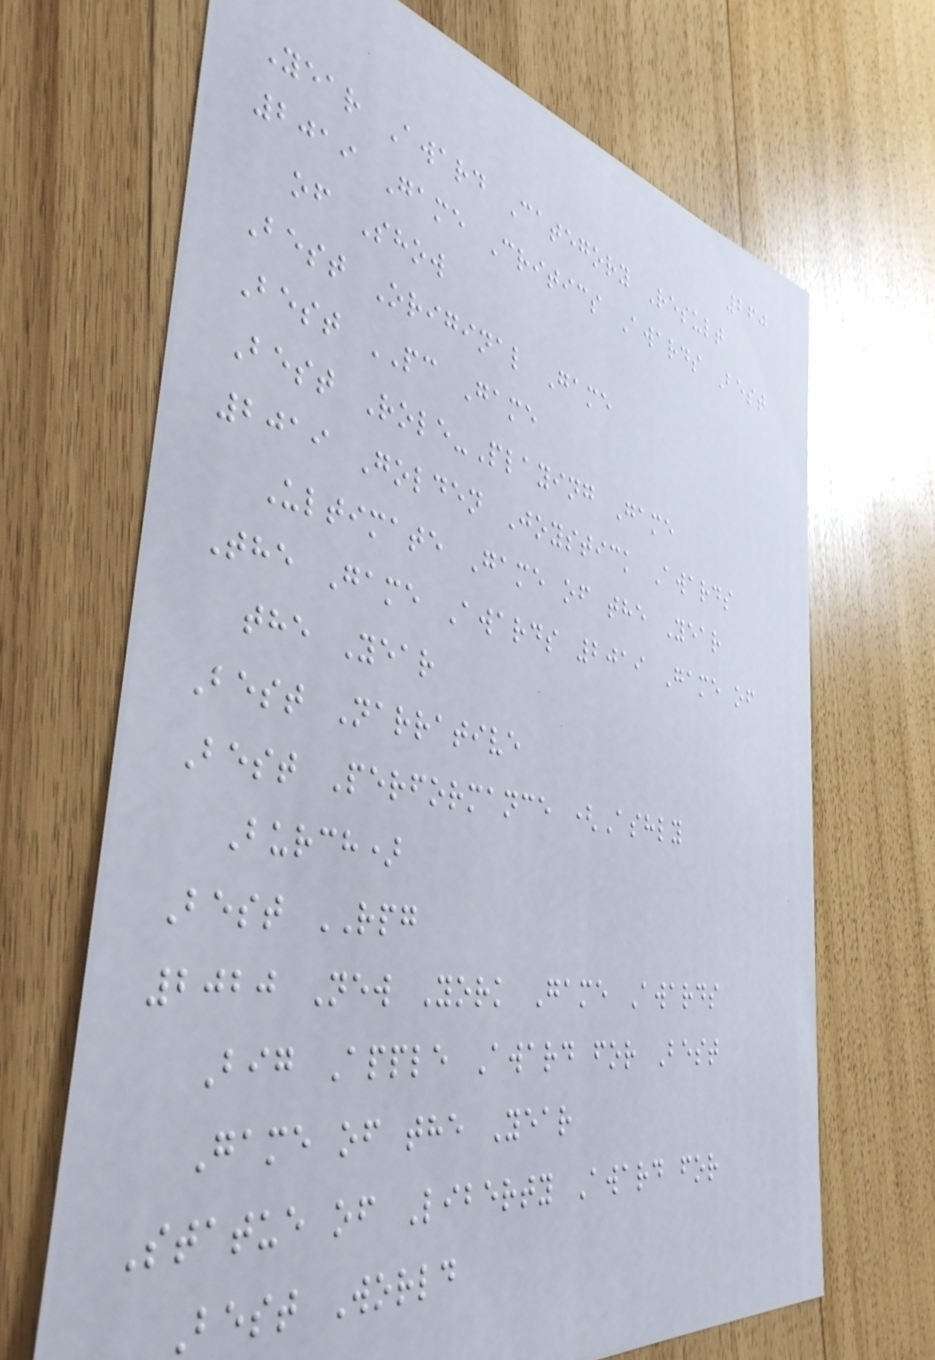260
Year Award Category Result
2019 Game Critics Awards Best
of Show
Best Original Game
Best PC Game
Best Role-Playing Game
2019 Golden Joystick Awards
Ultimate Game of the Year
The Game Awards 2019 Game of
the Year
Best Narrative
Best Performance (Ashly
Burch)
Best RPG
2020 New York Game Awards
Big Apple Award for Best
Game of the Year
Statue of Liberty Award for
Best World
